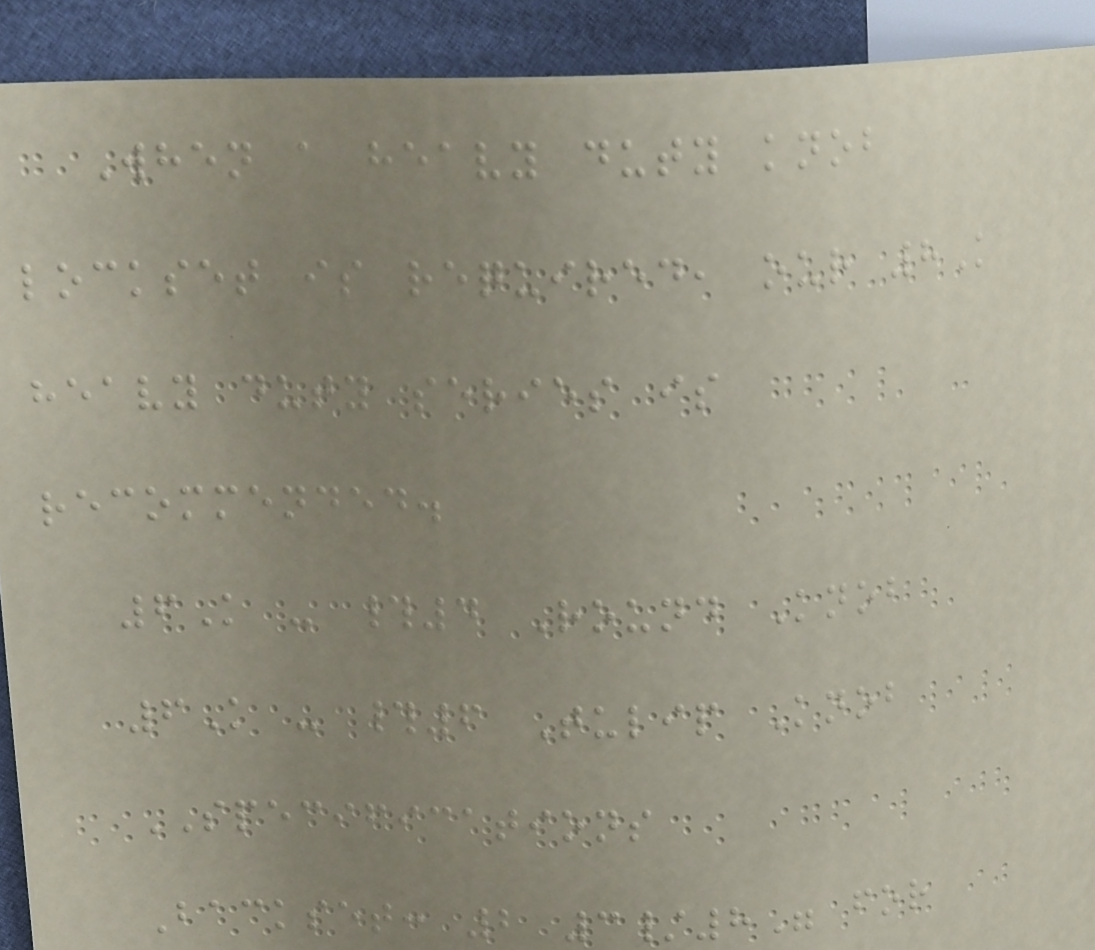When a heavy duty knob
lockset is required, our 8K
heavy duty series is
recommended.
6K - #4 Round Knob
6K - #6 Tulip Knob
SPECIFICATIONS
Backset: 2 3/8" for
